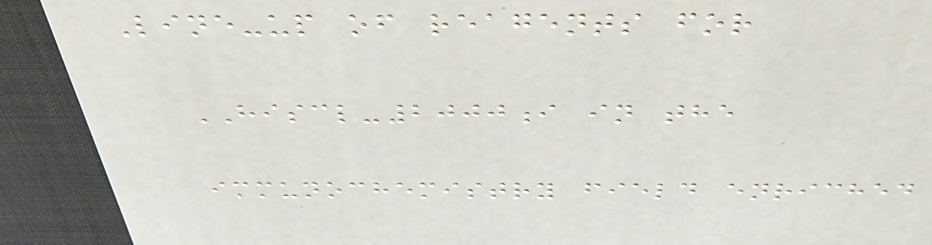Line-up of reagents for
HISCL-2000i in the
immunochemistry field enriched
